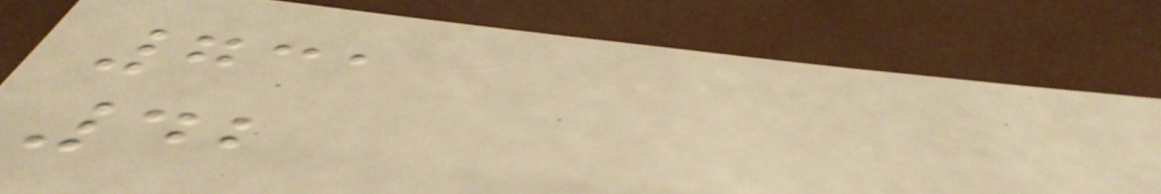731
42
